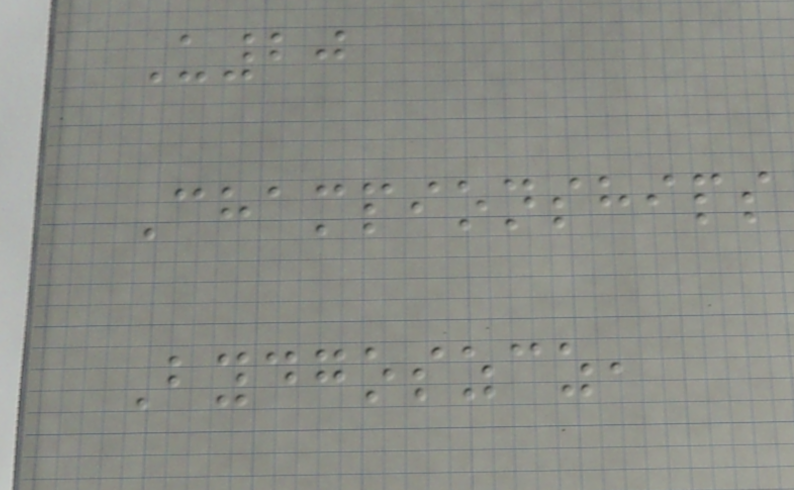U20
Championships
Bydgoszcz,
